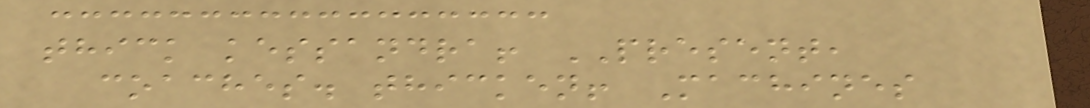thick kessandra! PRESENT,
coaches. thicken! Machines
